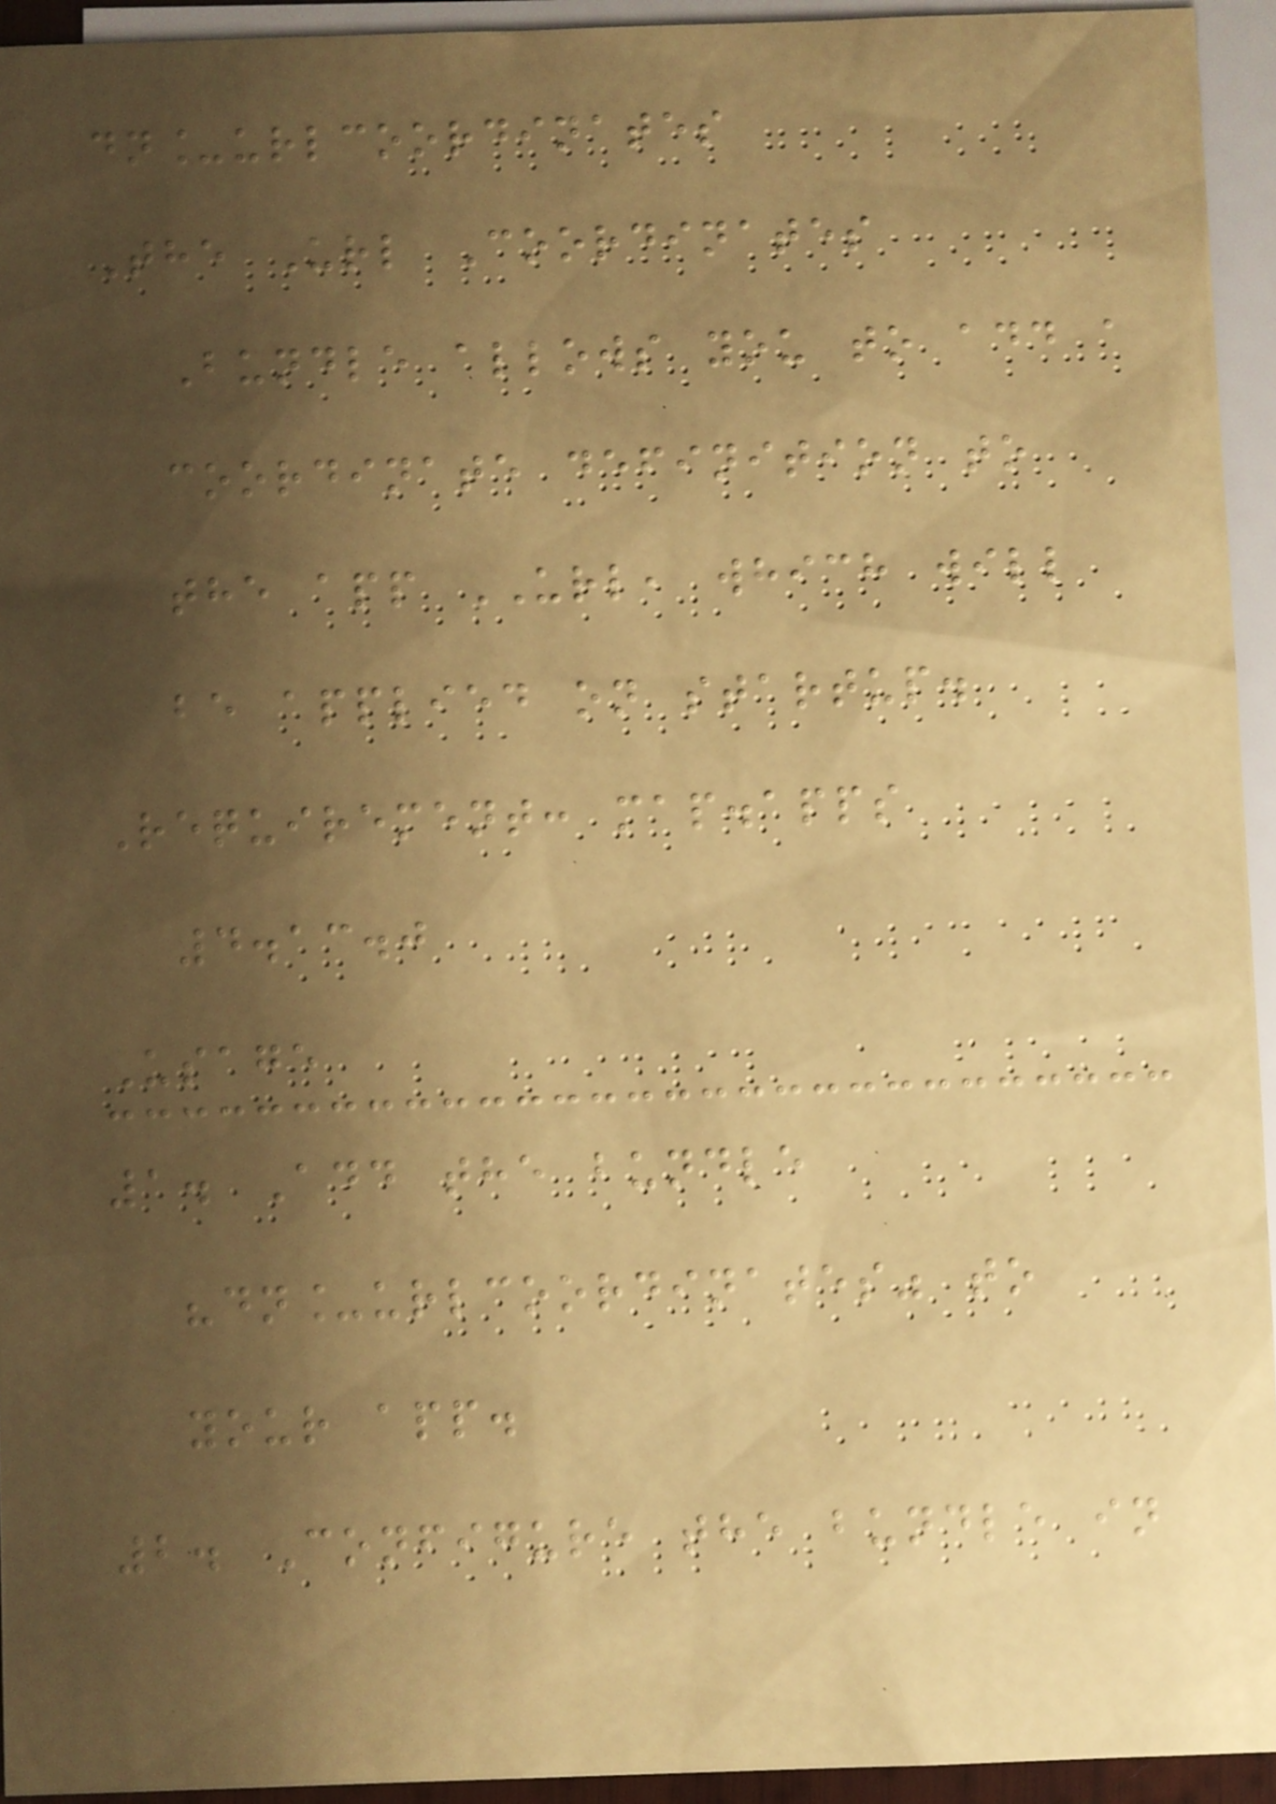dn_urlcoordinates
The Url Coordinates
Bundle allows you to add a
coordinate definition to
the app URL, which will
be applied on startup.
Requirement: map.apps
4.13.0
Usage
1. Add the bundle
"dn_urlcoordinates" to
your app.
2. Configure the bundle in
